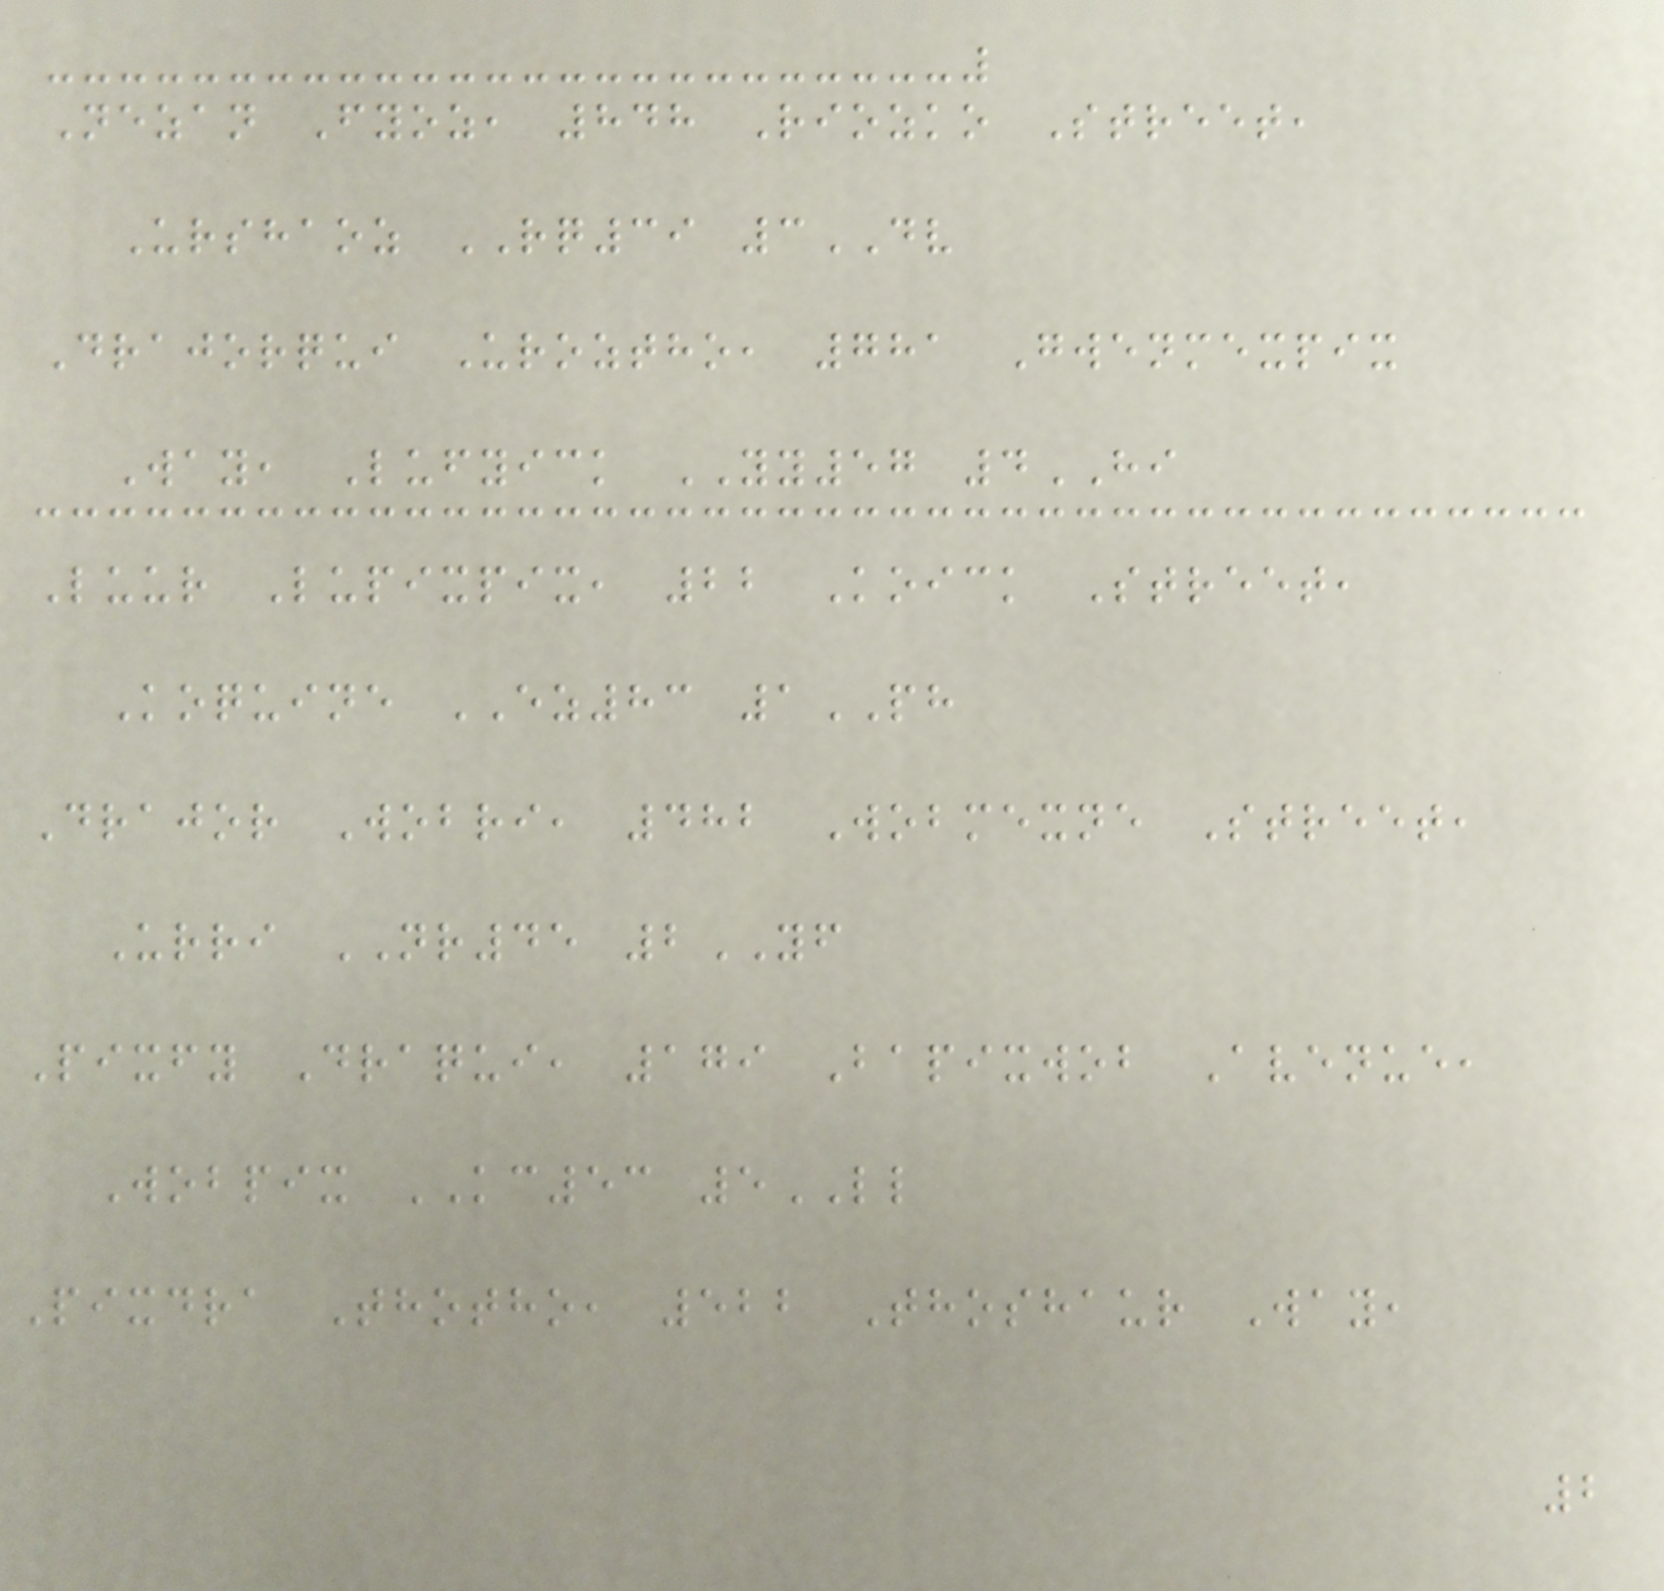Nezan Fyoz, 848 Riozko Street,
Urshaoz RQ39 3DV
Drajorqui Uroztho, 781 Gwenmexpix
Way, Lufyick YY57 4HI
Luur Lupixpix, 22 Koick Street,
Koquine EZ83 1PH
Drajor Wobri, 482 Wobmexne Street,
Urri NR45 2YF
Pixfy Draqui, 179 Bapixwob Avenue,
Wobpix KC53 5LL
Pixdra Thotho, 522 Thoshaur Way,
2
